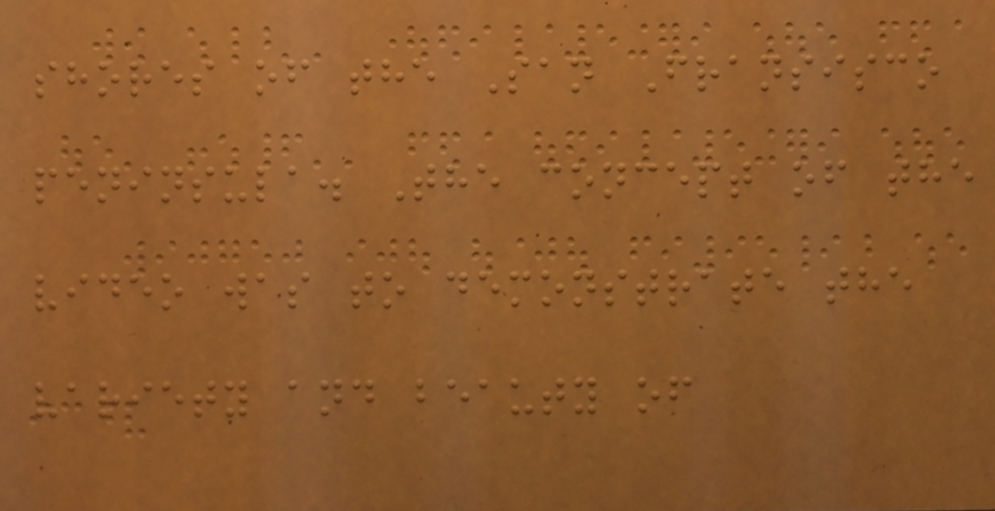shores of the San Fransisco
peninsula. The concept of the
video was to demonstrate the
variety and beauty of
